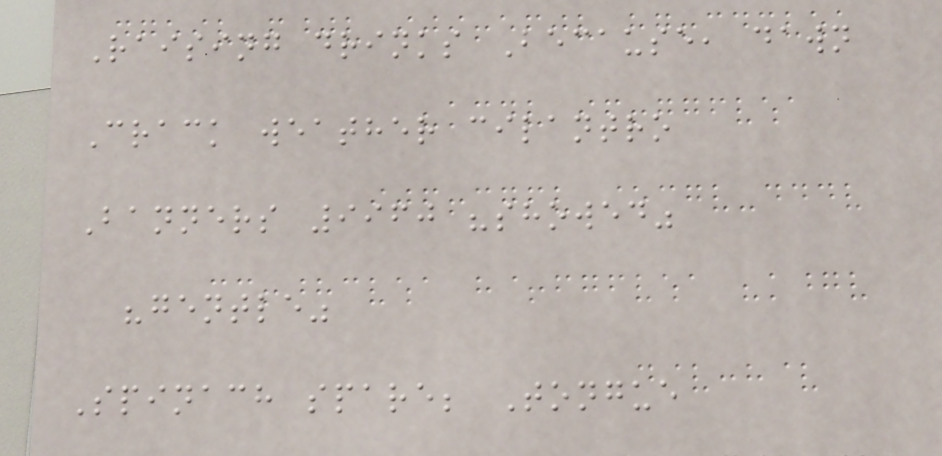Raising drinks Because, dawn
Crack weather cilantro
Banners 9960 "showed"
"gentle"
Spinach spare; Tongue
